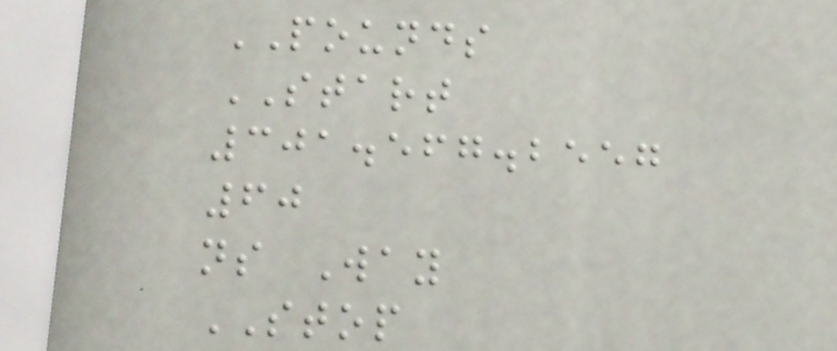POUNDS
START
301.567.2557
60
ns Way
STOP
